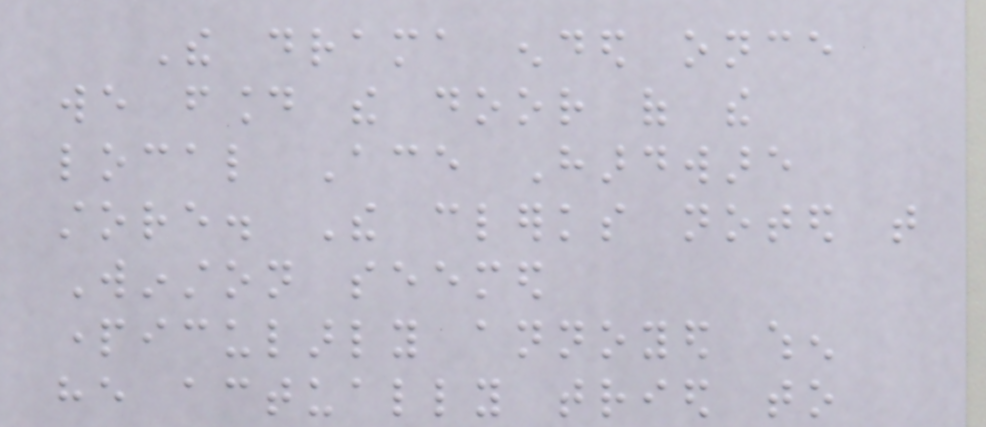The drama ended once
we found the door of the
local Ace Hardware
store. The clerks noted that
Winston seemed
particularly annoyed when
he actually tried to
